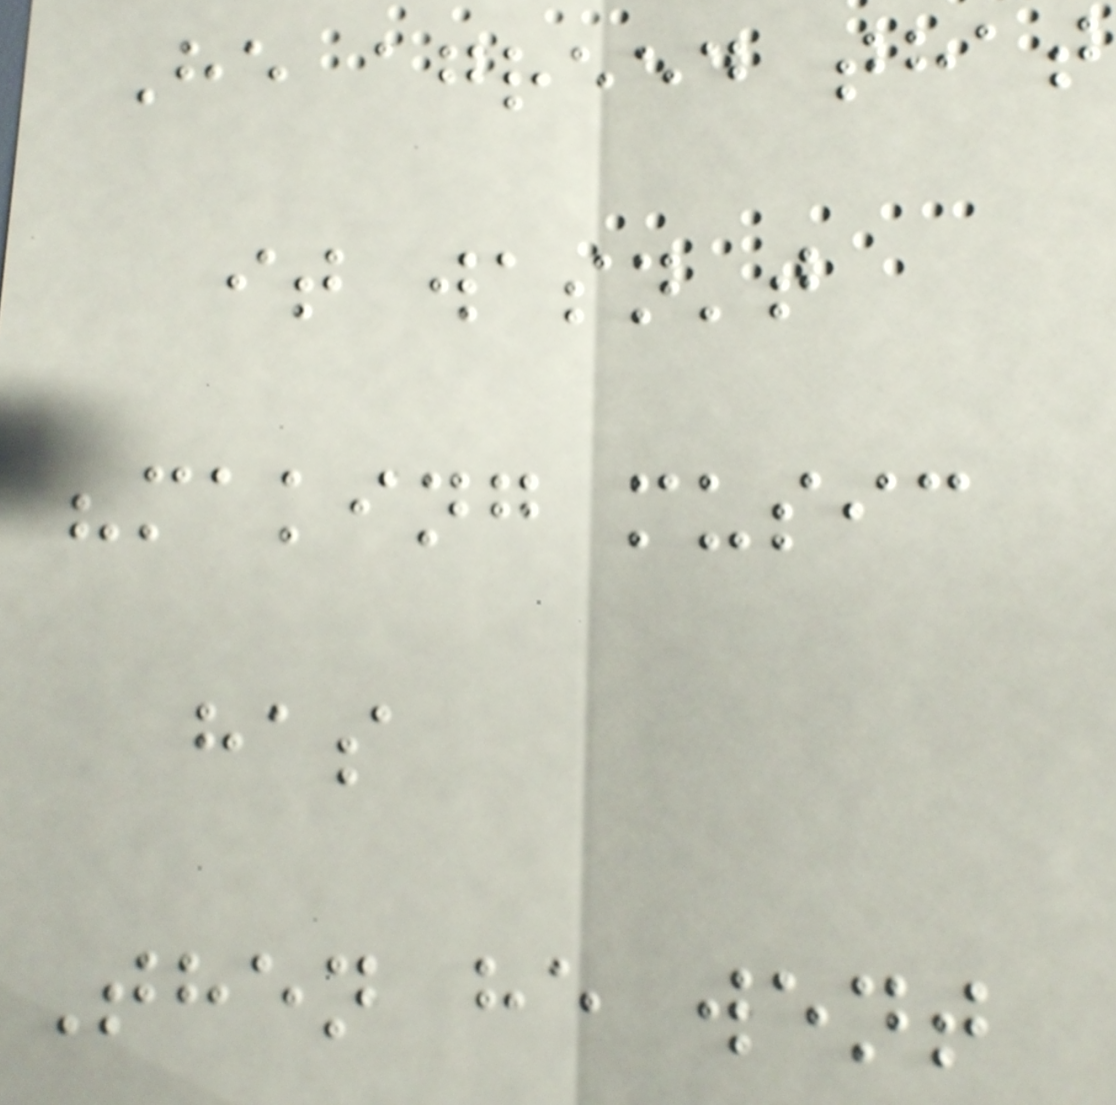He agreed that
it wasn't
"making music
has
Then he went
